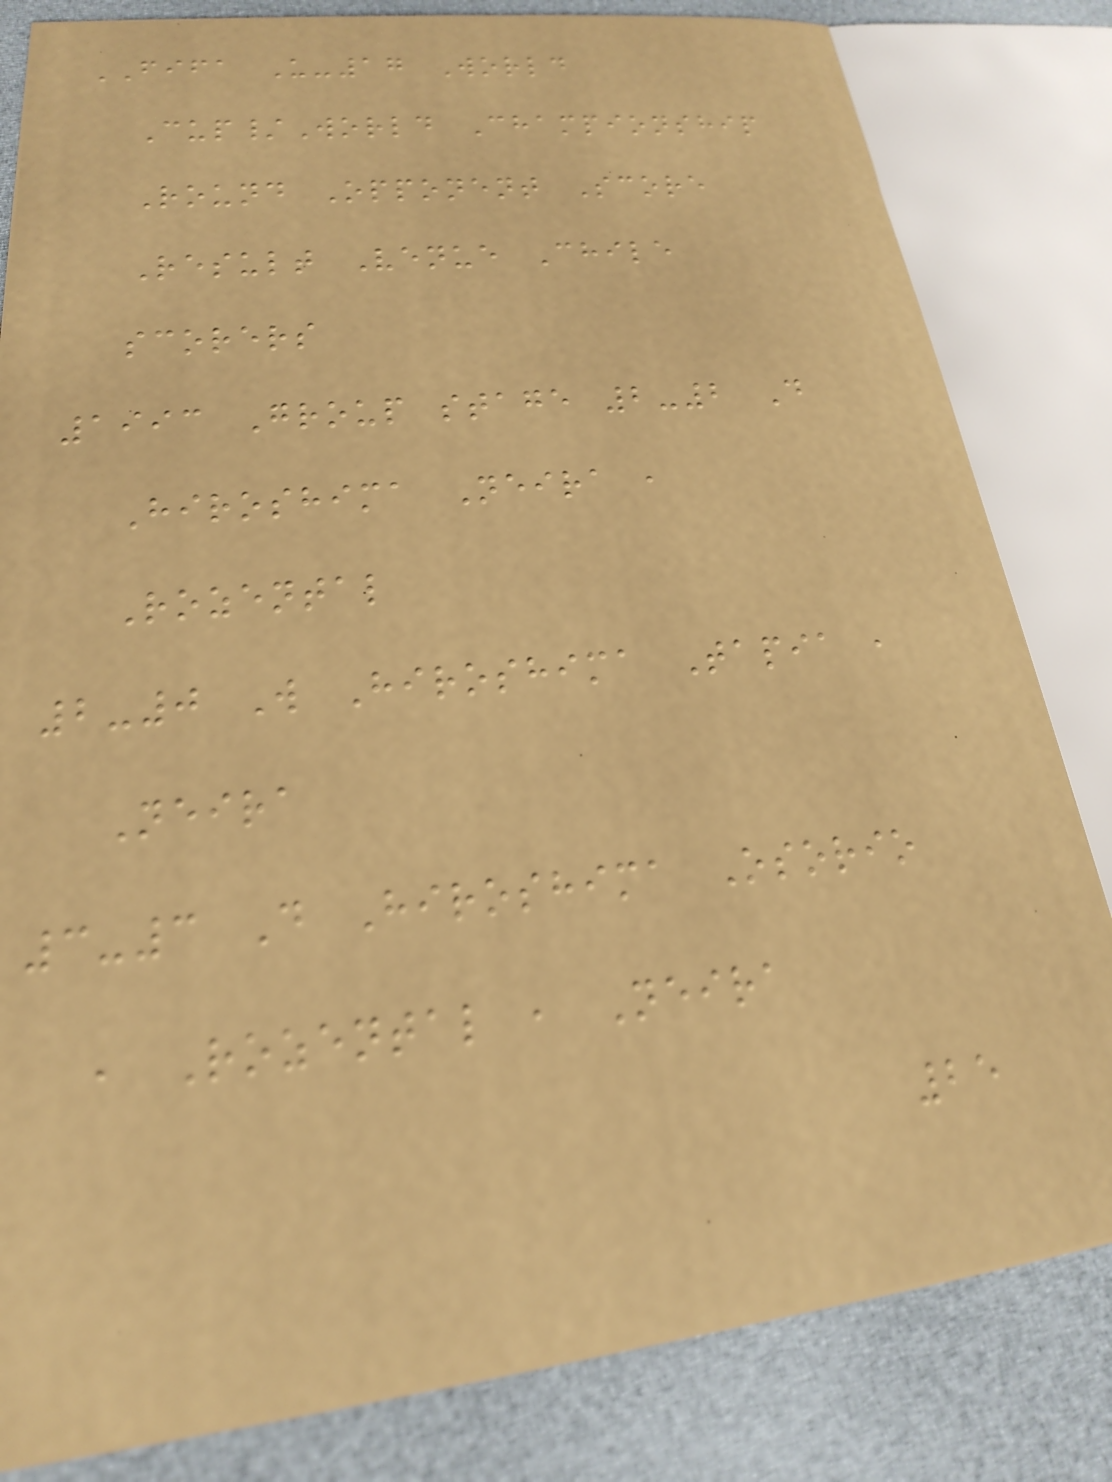FIFA U-17 World
Cup/World Championship
Round Opponent Score
Result Venue Chile
scorers
1993 Group stage 2-2 D
Hiroshima Neira ,
Rozental
2-0 W Hiroshima Tapia ,
Neira
3-3 D Hiroshima Osorio
, Rozental , Neira
25
